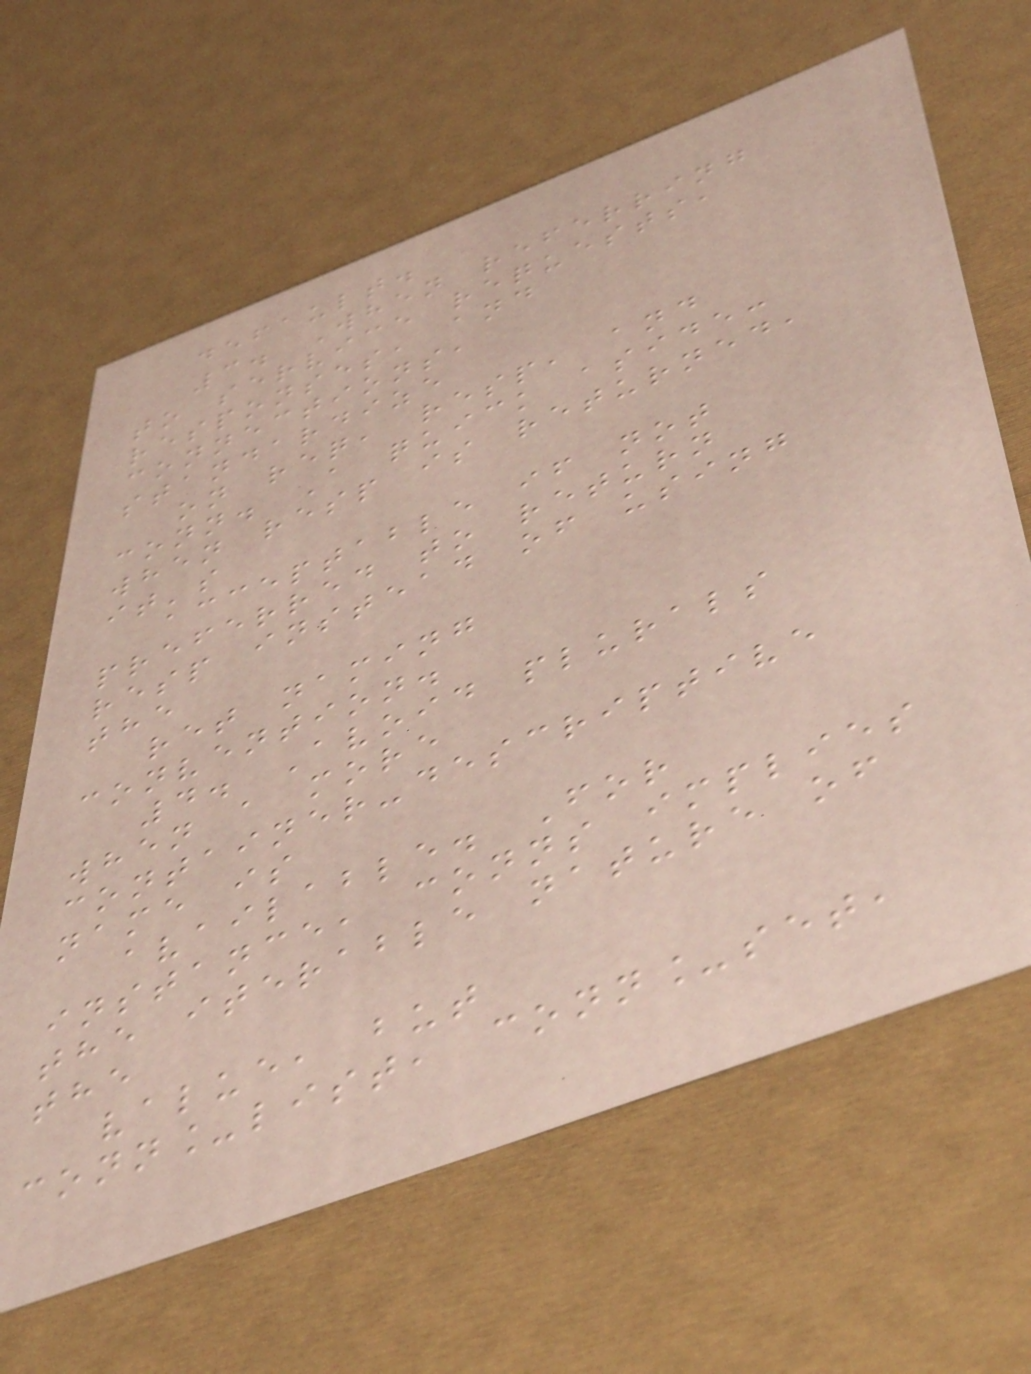default.
3. When referring
to service requests,
responses, and
connections,
standardize
on req, resp, and
conn. A quick aside:
when resp is returned,
it's
acceptable if not
preferred to return
resp instead of using
the
ret naming
convention.
4. Avoid plurals
when a more
container-descriptive
name is
available. For
instance, conns implies
the iterable nature of
the
value, but
conn_list, conn_set,
